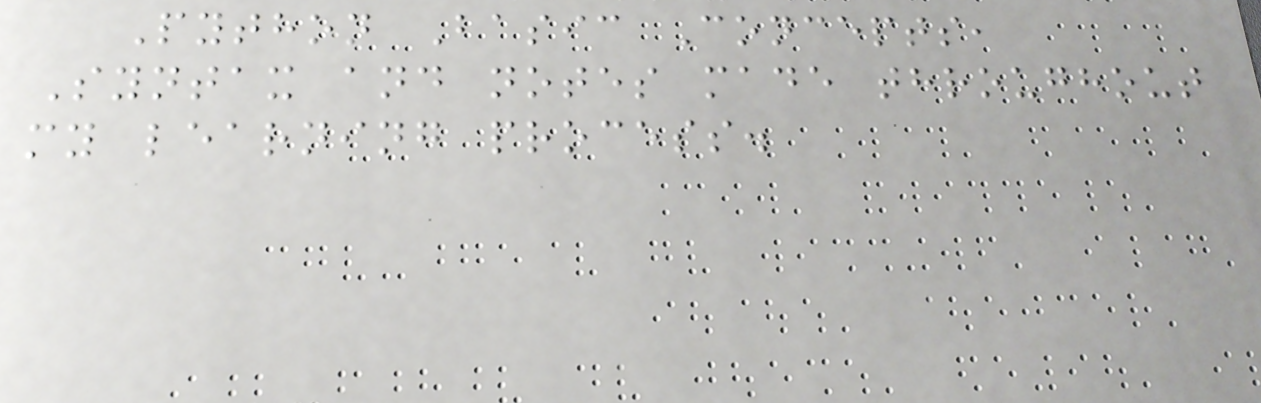Python Basic Concepts,
Syntax and notes made throughout
my learning process.
